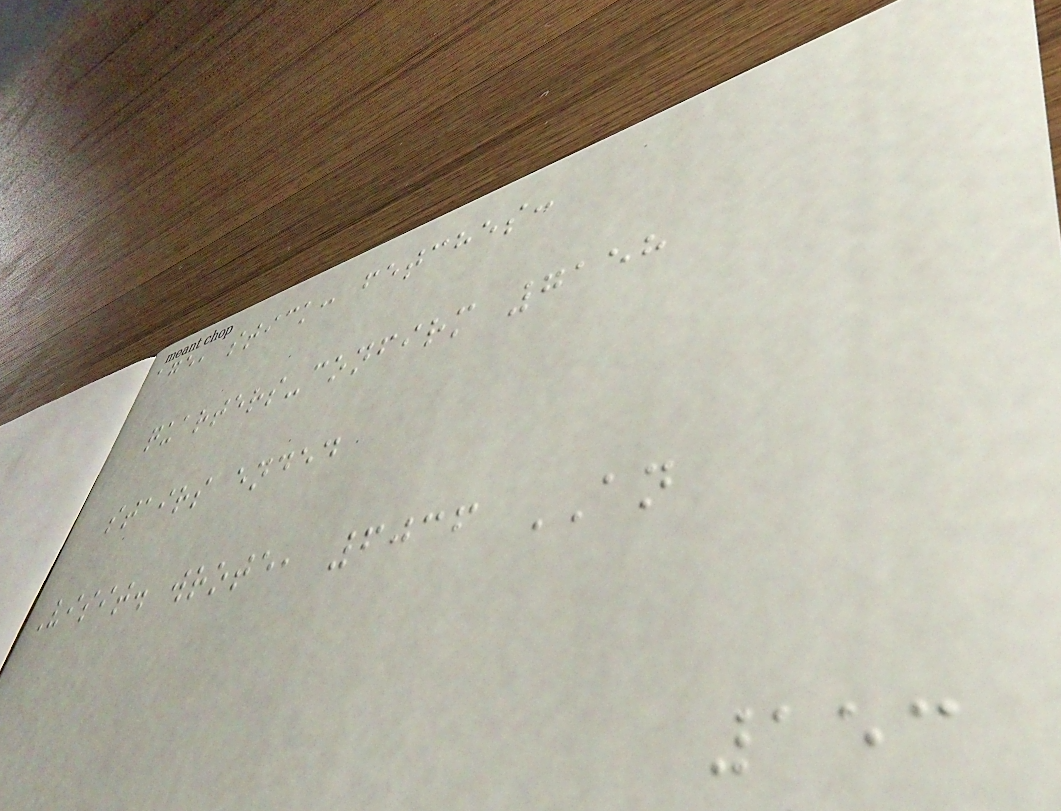age, stick: fetches:
quarters-confirm 7158
stairs ended
Visit. wrote, 6036 AN
153
